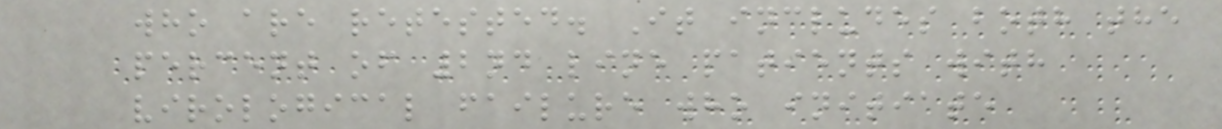who are retested. It includes both the
percent of 2nd line patients with
virological failure who initiate
